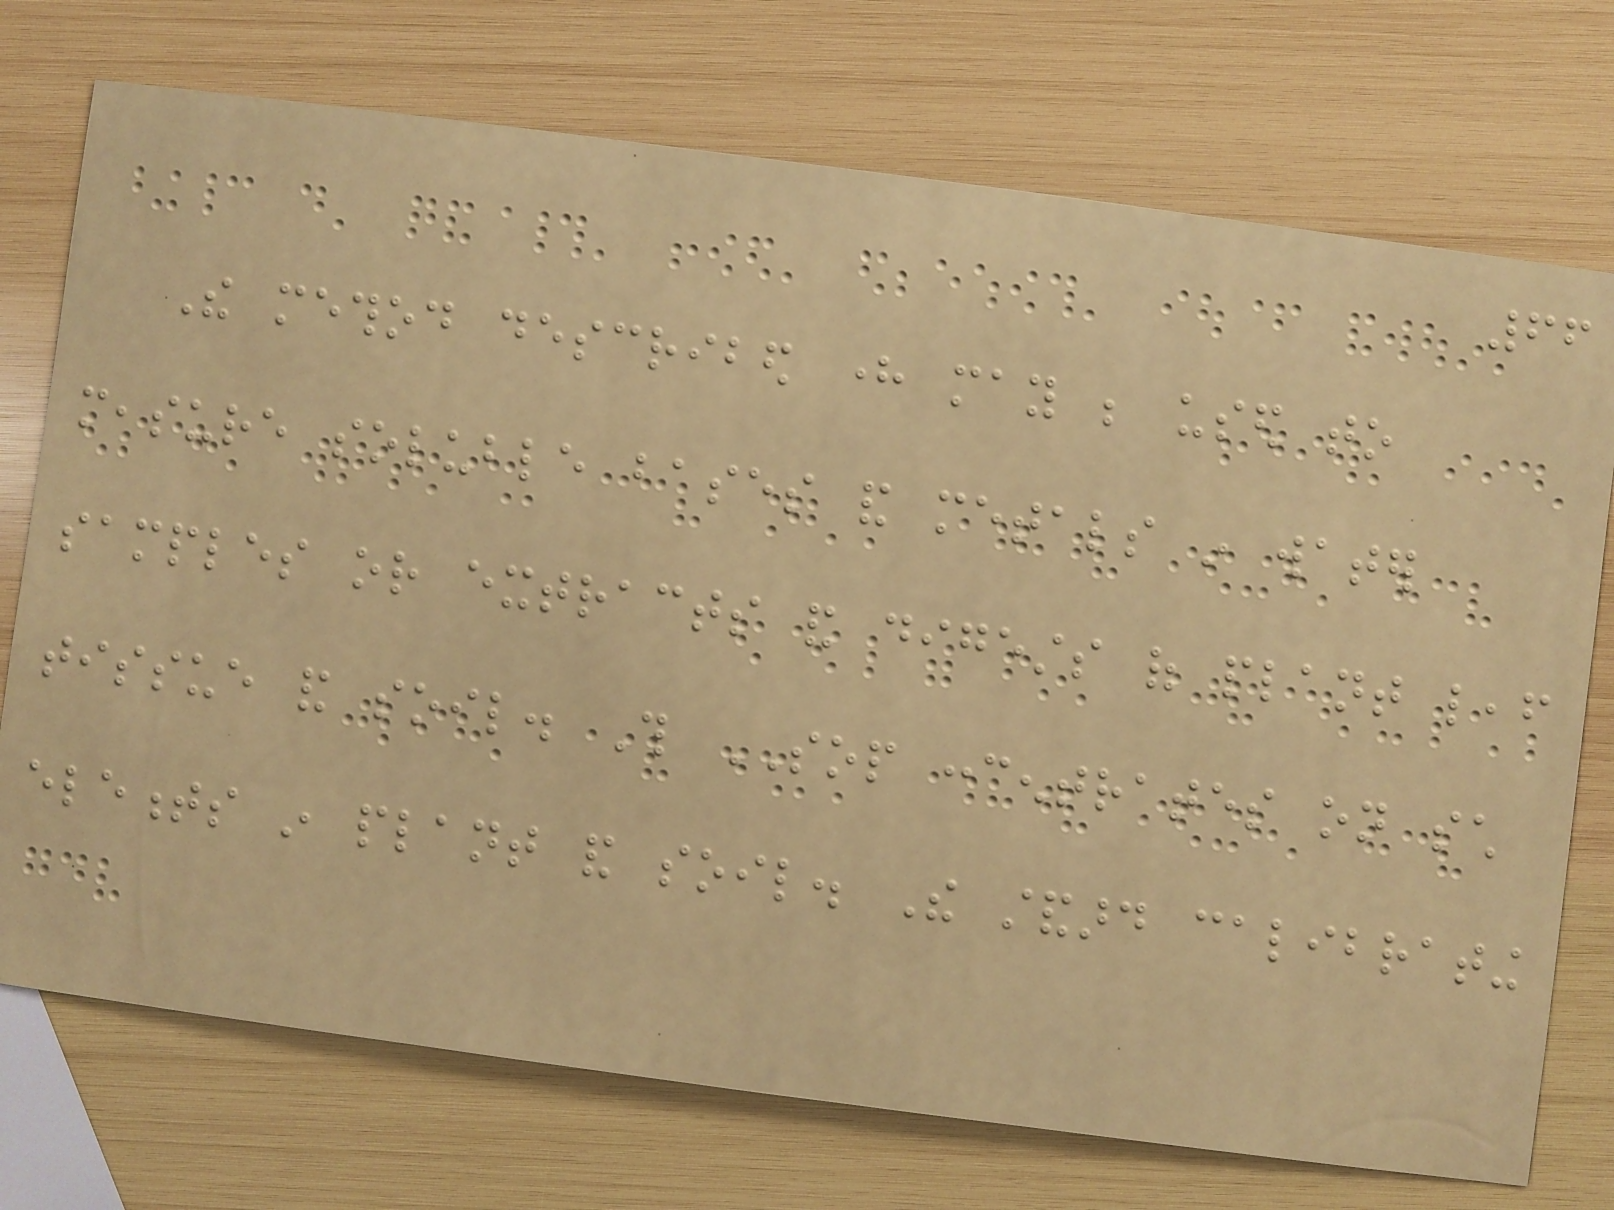66
The method described here may be used to
measure soluble bases and metals in water
samples or extracts and digests of plant leaf
tissue and soil. This SOP concentrates on such
elements in plant and soil. The standard calibrating
